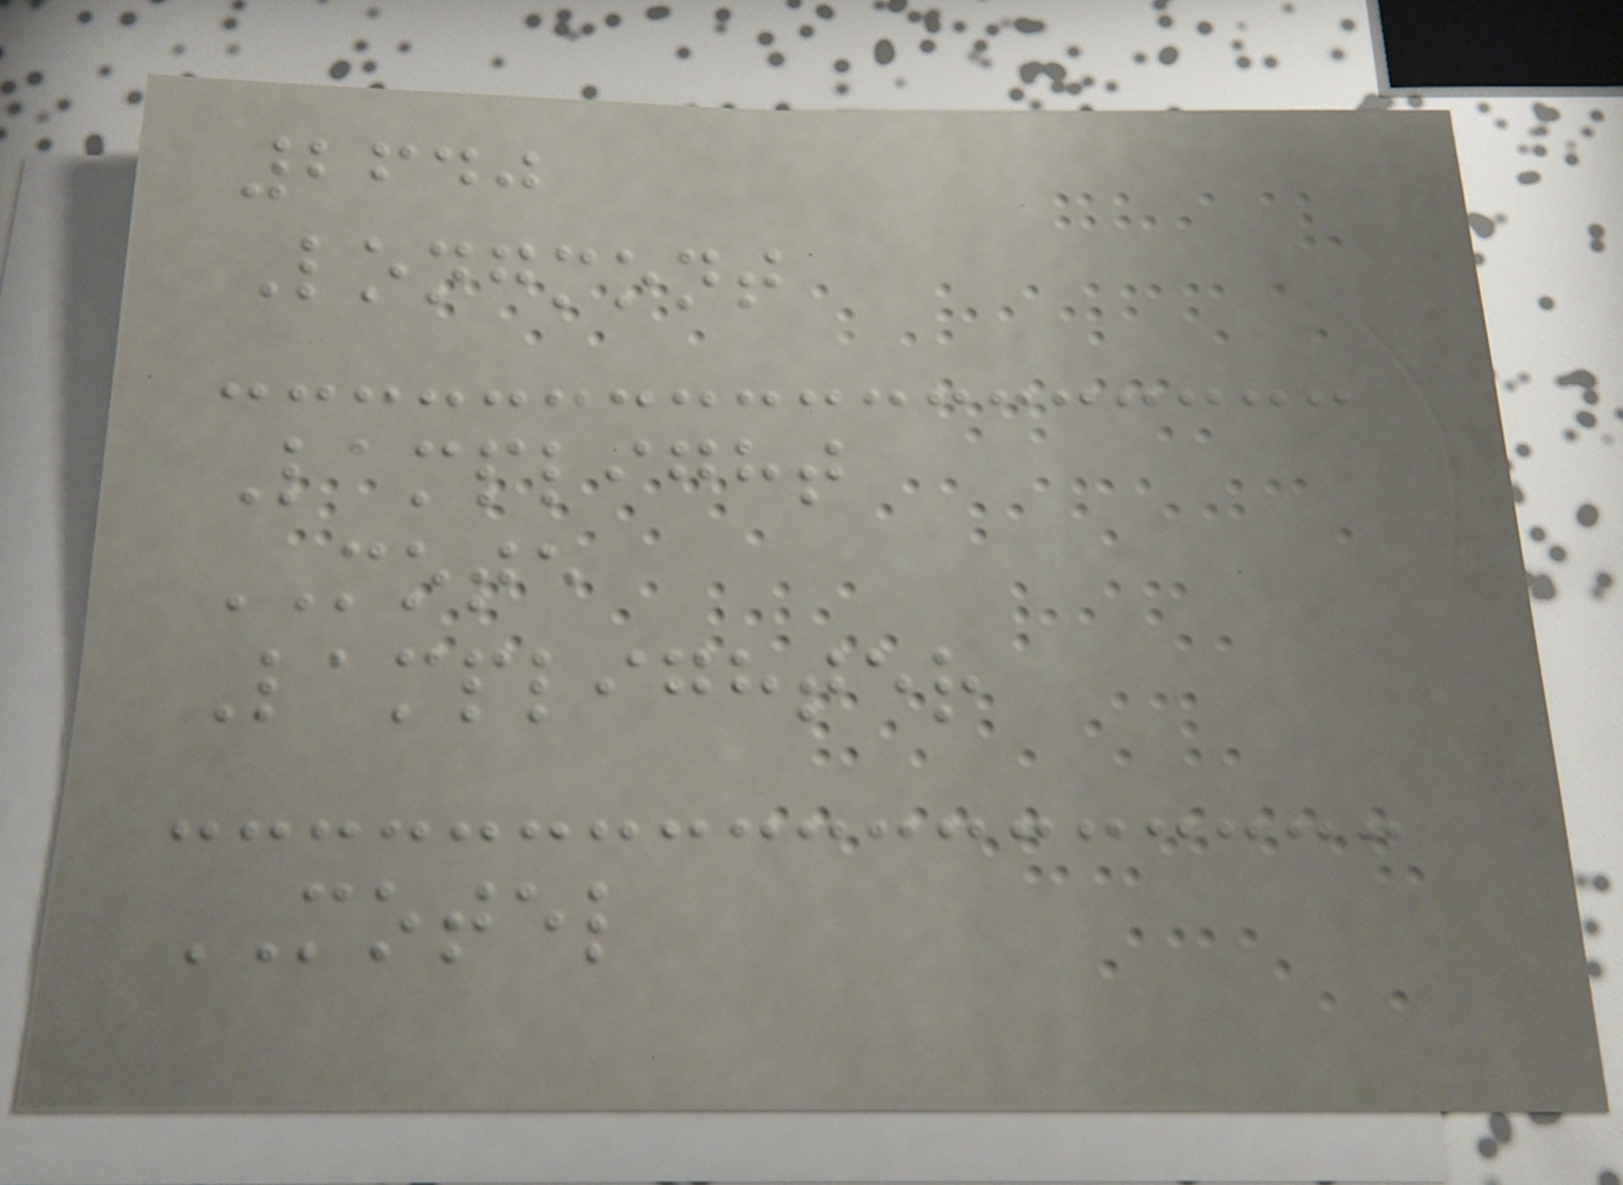2640
Longmont
Lamplight
MOTE
Lamplighter
MOTEL
